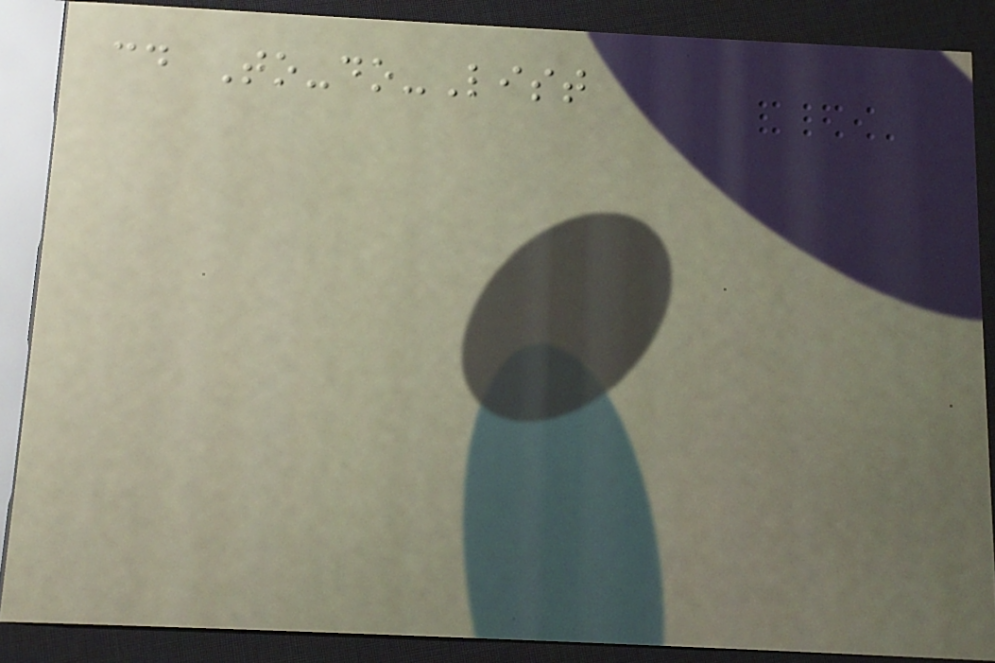cd To-do-List
